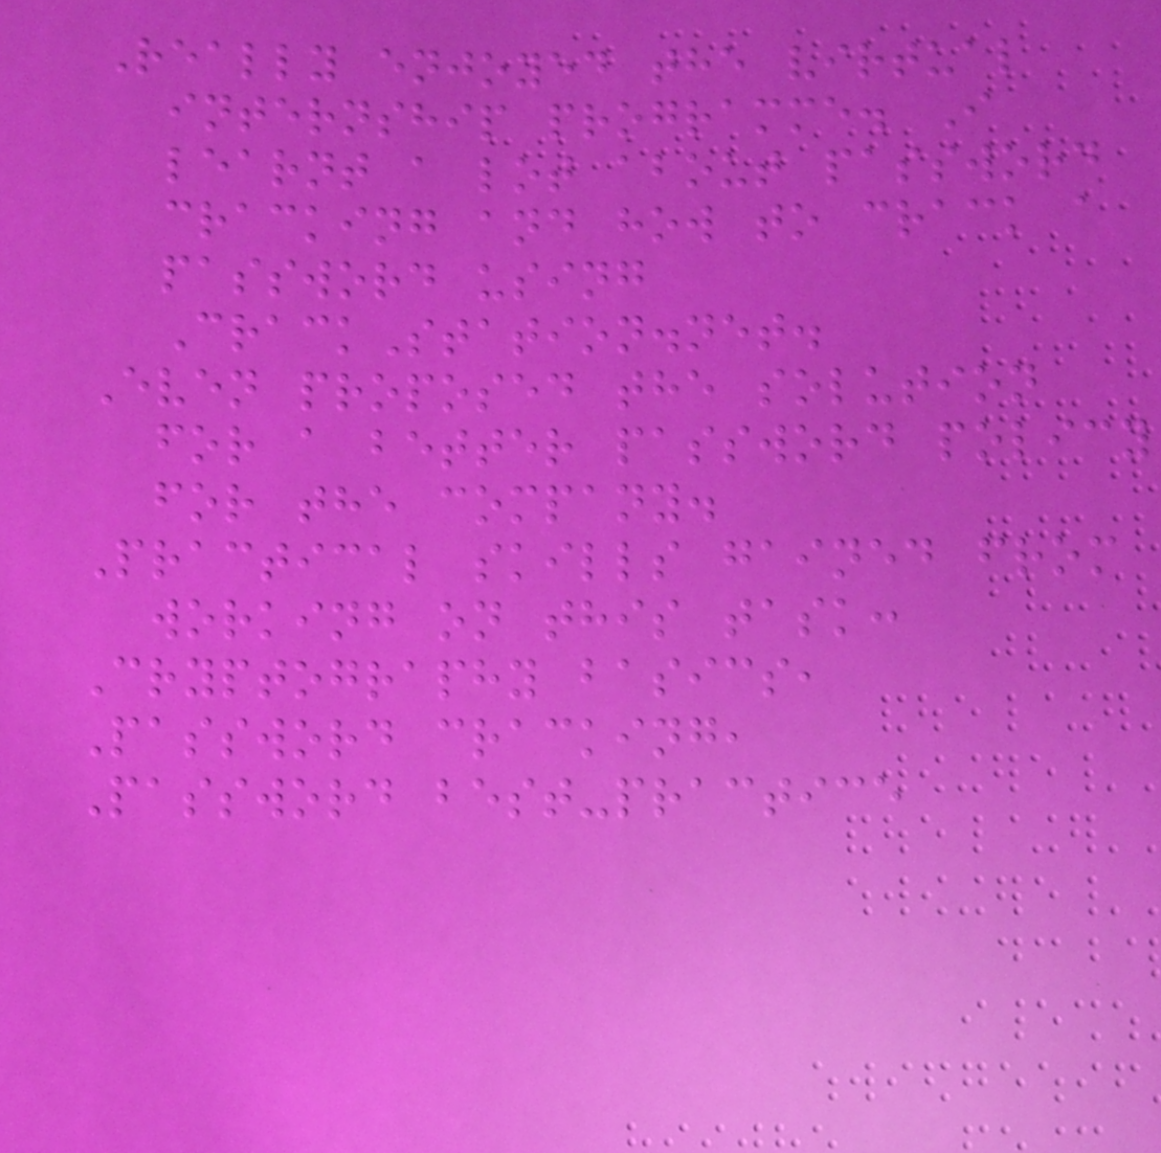Really enjoyed the virtual
internship programme. I
learnt a lot about password
cracking and how to crack a
password using
CrackStation.net.
Even proposed the solution
for a better password policy
for the company.
Practical skills gained from
working on this task:
Cryptography basics,
Password cracking,
Password best-practice
